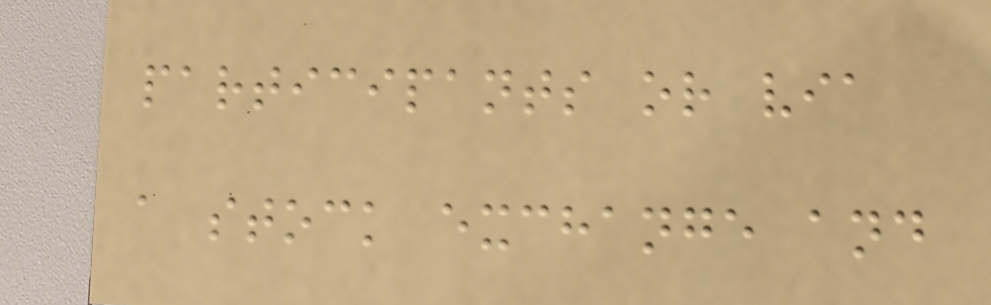participants or via
a stock exchange and
